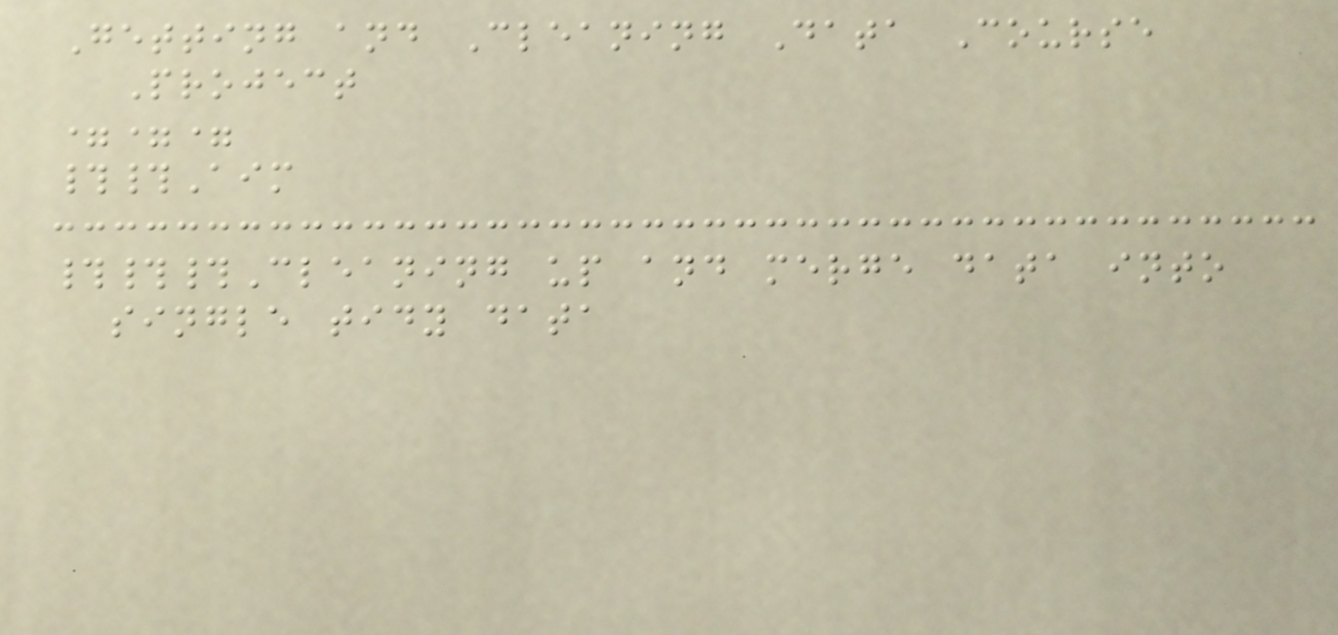Getting and Cleaning Data Course
Project
===
##Aim
###Cleaning up and merge data into
single tidy data
